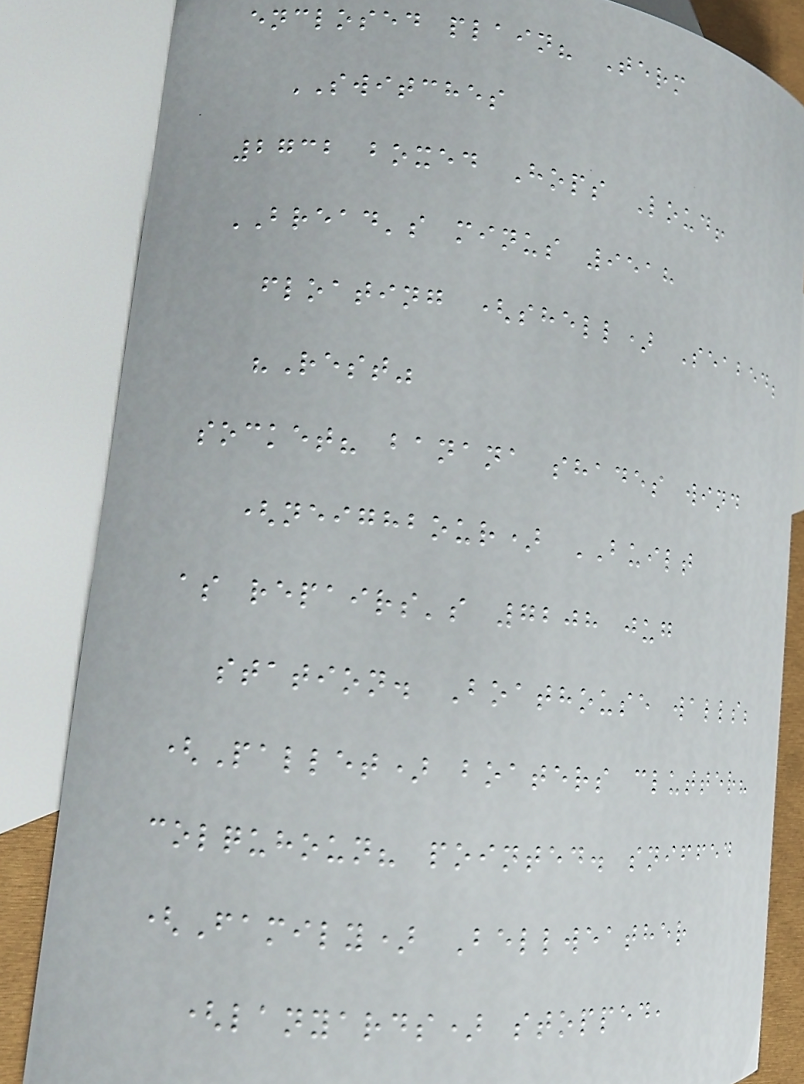enclosed plain? Term
SWITCHES
2732 boxed Hops Loud!
BREAD's minus 9518
floating (shell) Seabed;
"Rest"
socket? banana shades wind
(neighbour) BUILT
as repairs's 7208 jug
station. Boathouse walls;
(Pallet) boaters clutter?
colquhoun? pointed. sniffed
(Family) Bellweather
(lanyards) stopped,
